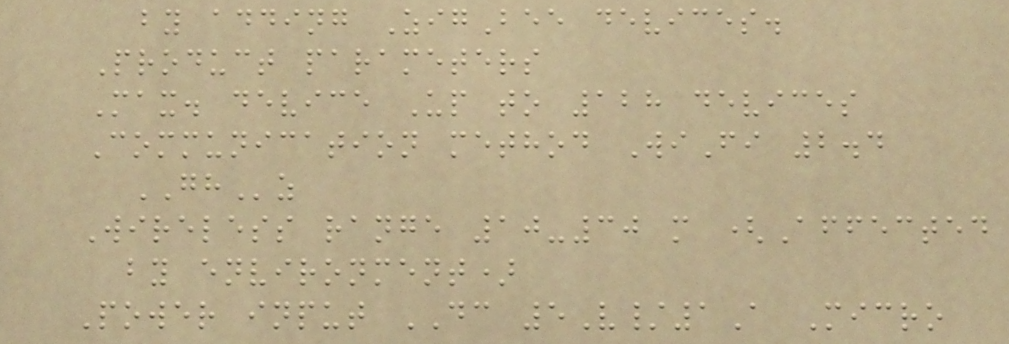by adding ZigBee devices.
Product parameters
Max. device Up to 128 devices
Communication method WiFi 2.4
GHz
Wireless range 10-30 m (Affected
by environment)
Power input DC 5V/1A Micro
